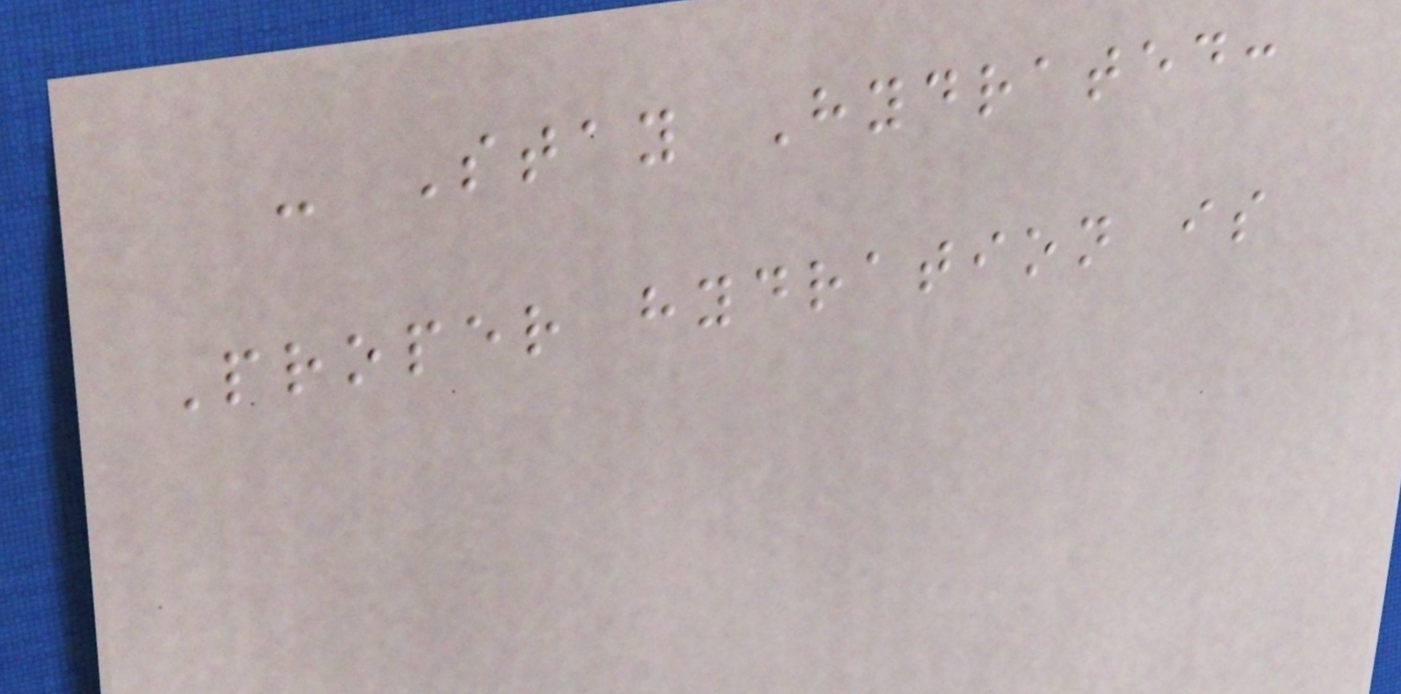- Stay Hydrated:
Proper hydration is
